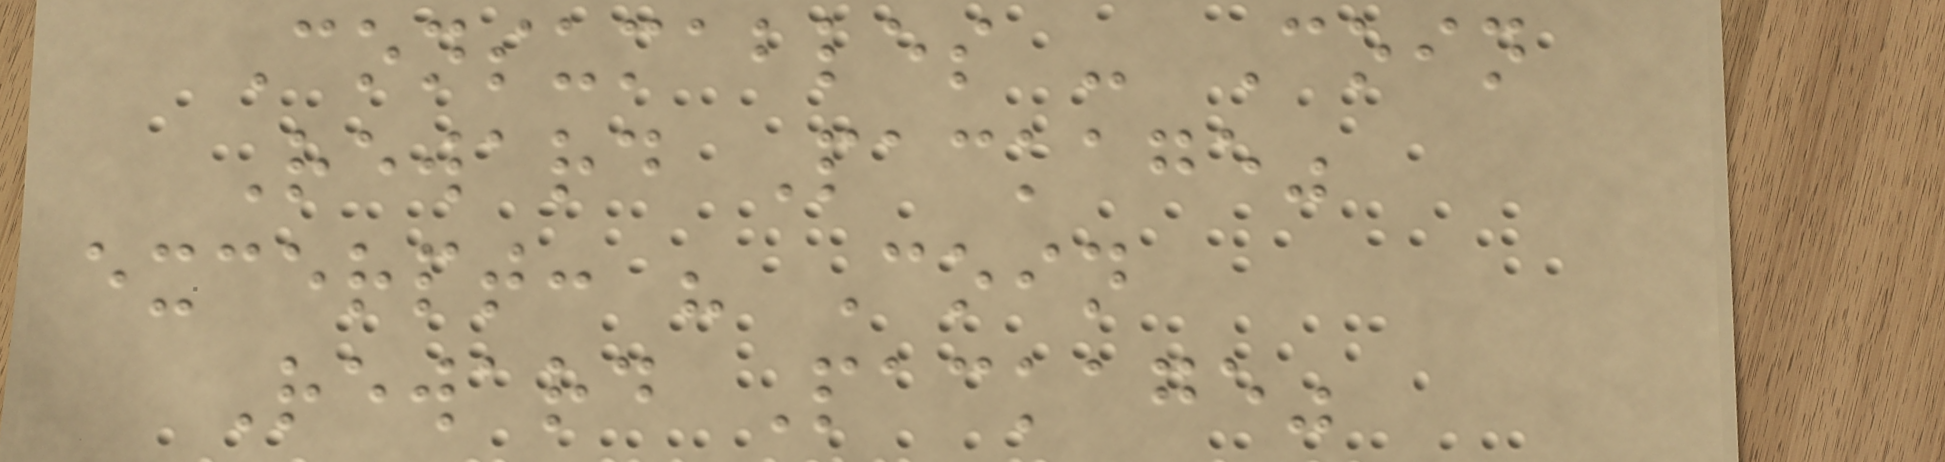Consumables - Coin
Reward Package"
excerpt: " Coin
Reward Package"
